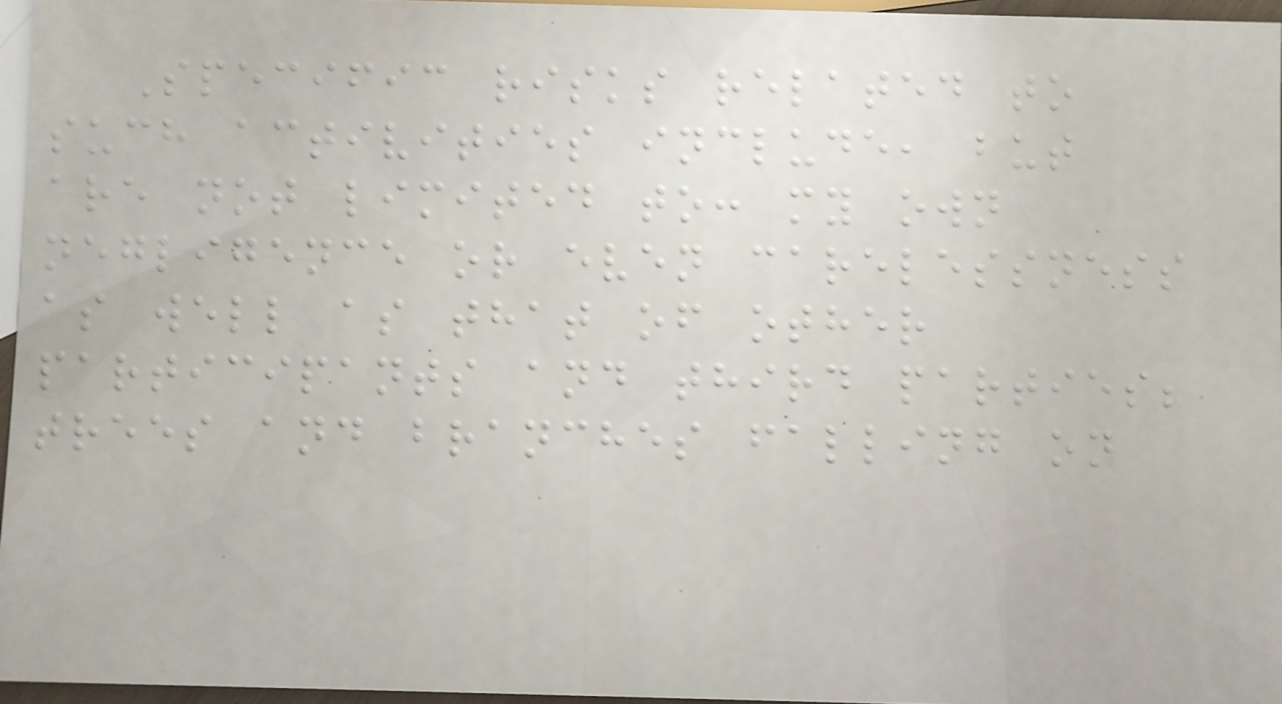Specific risks related to
such activities include, but
are not limited to: my own
negligence or even carelessness
as well as that of other
participants and third parties;
trees and branches falling on
